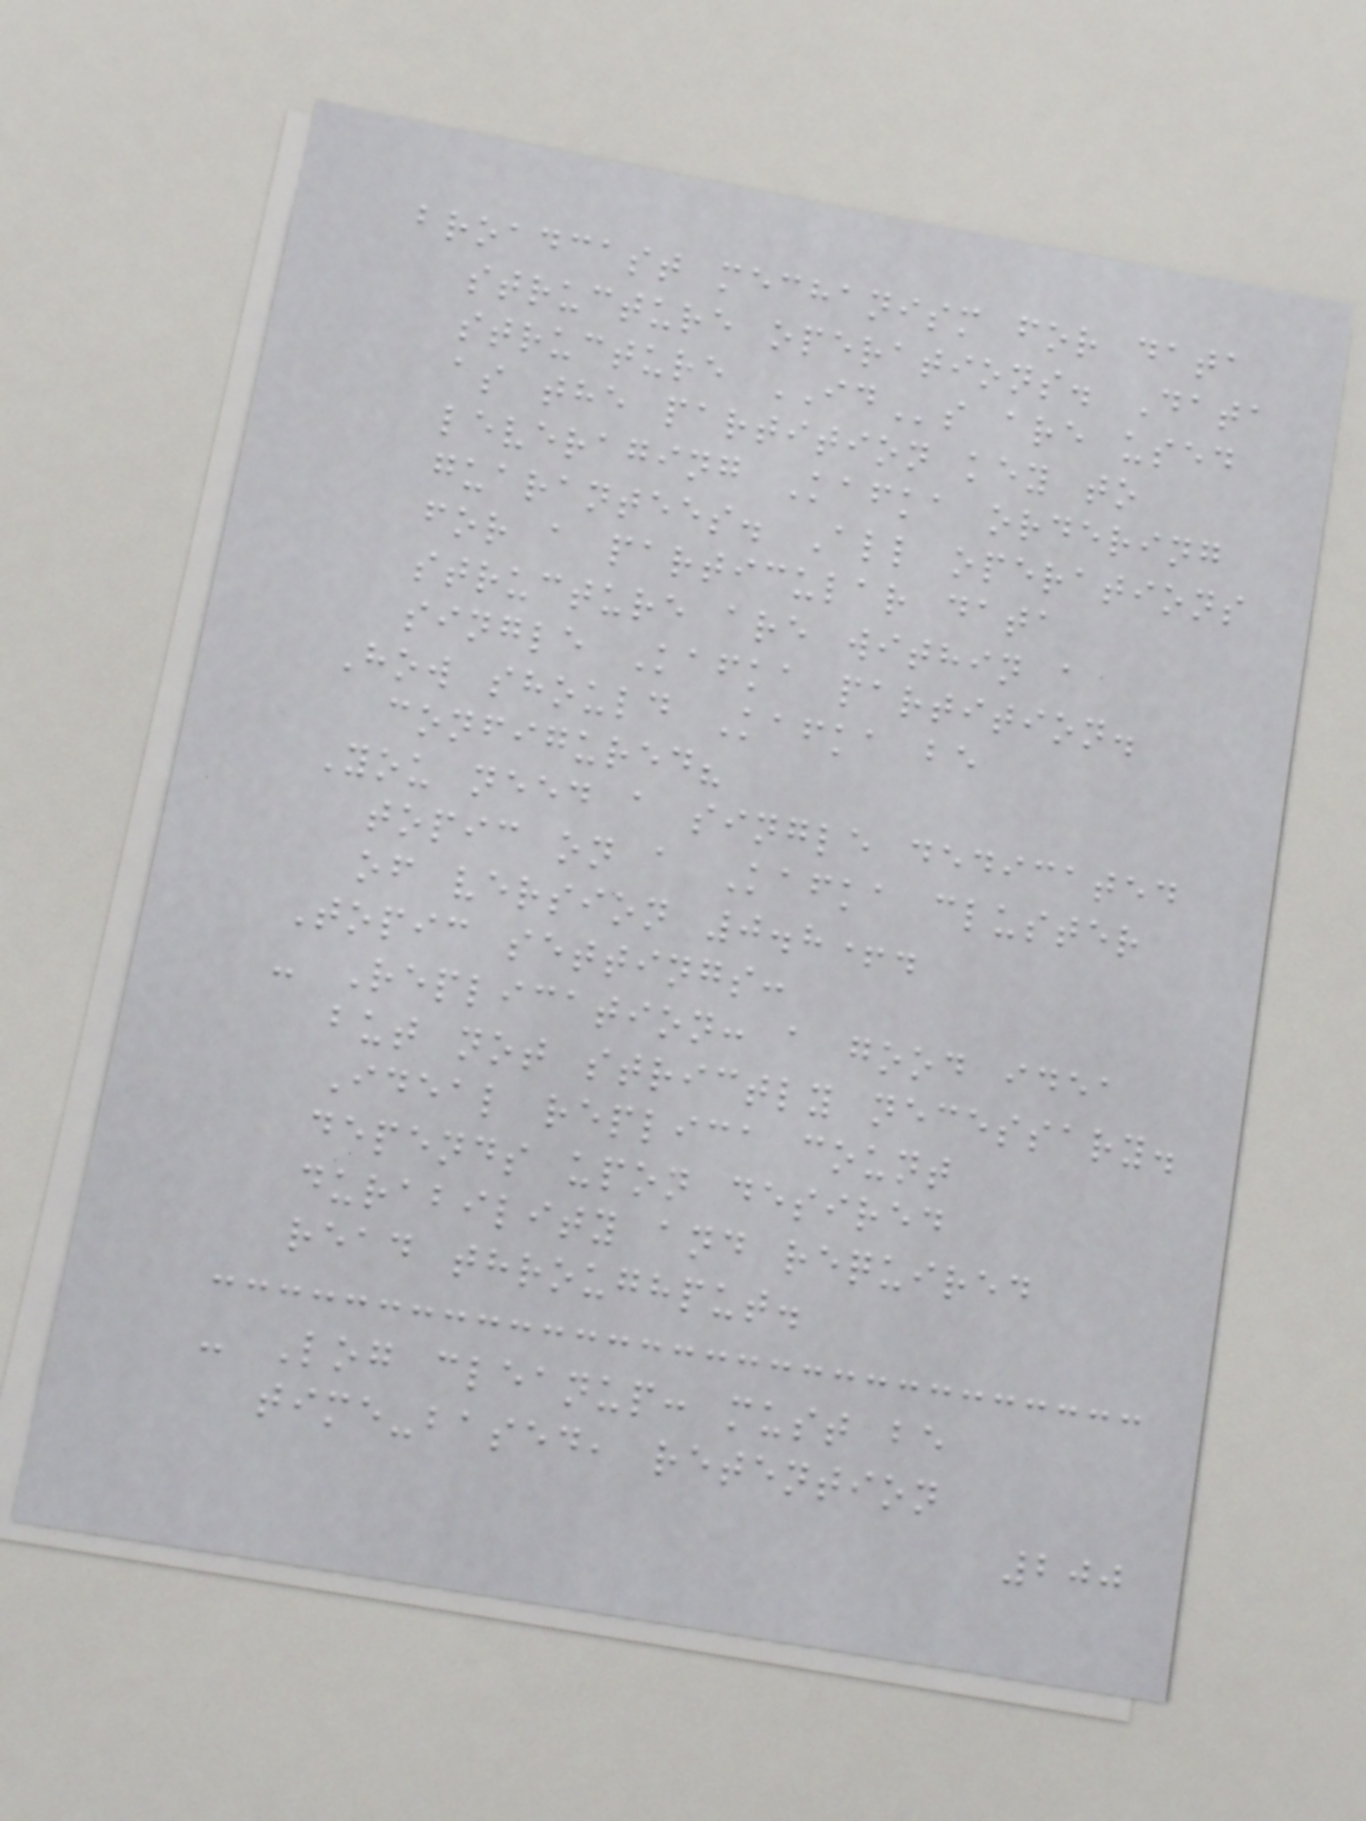broadcast mechanism for data
structure operations. Data
structure IDs are used
as the partition key to
leveraging Kafka ordering
guarantees. All operations
for a particular data
structure are within a
single Kafka partition.
How should Kafka be
configured?
You need a single dedicated
topic on a Kafka cluster
of version 0.8+.
Topic settings:
- Replication: a good idea
but not strictly necessary.
Ideal replica count
depends upon desired
durability and required
read throughput.
- Log cleanup: must be
time-based, retention
200
